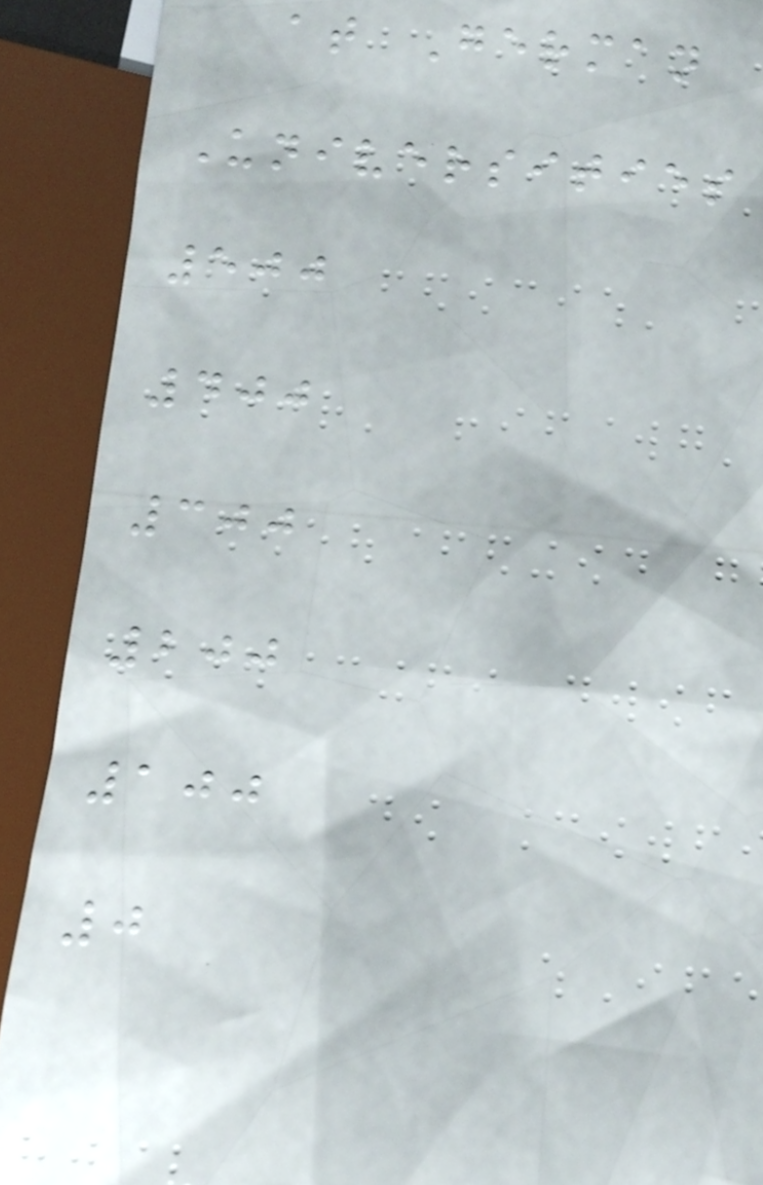at German
Universities
500
400
300
200
100
0
